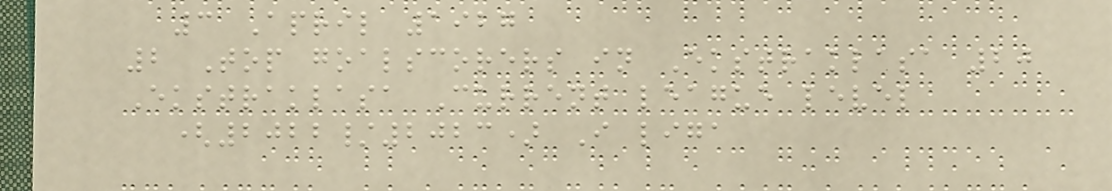3 April 1927
2 Top goalscorers in Ekstraklasa 20
Ekstraklasa Current league level
(2022/2023) I liga
